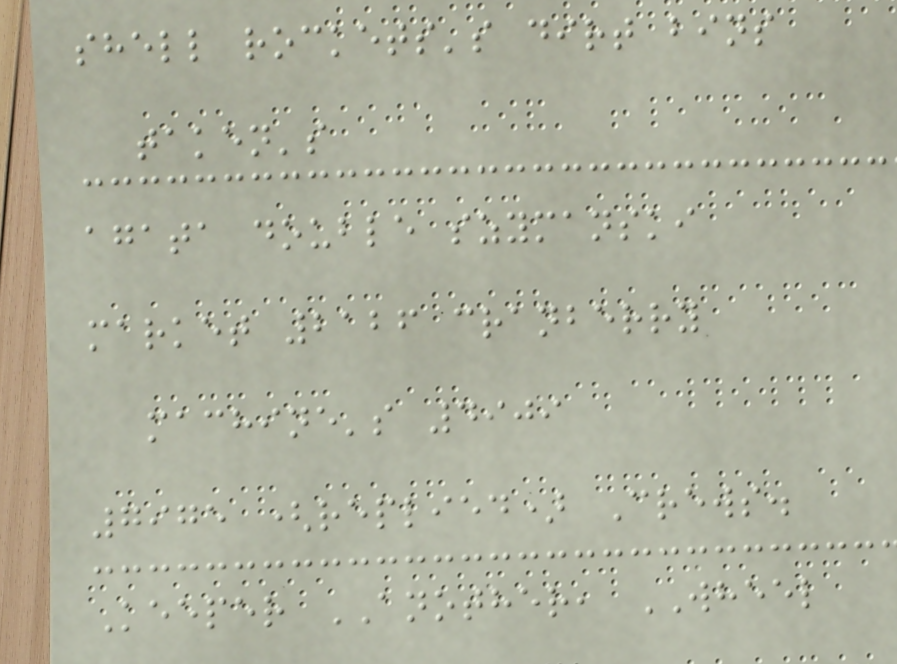shell rockets's dirt bins
taken's
agata double szymanski
market 2126 cranberry
machine's 4909
7975 (replied) Crews.
Keeper ANOTHER, WHEEL
